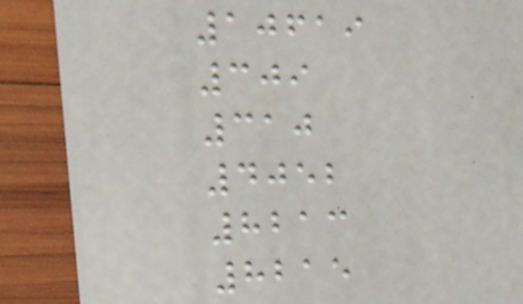10619
309
310
4052
8213
8215
